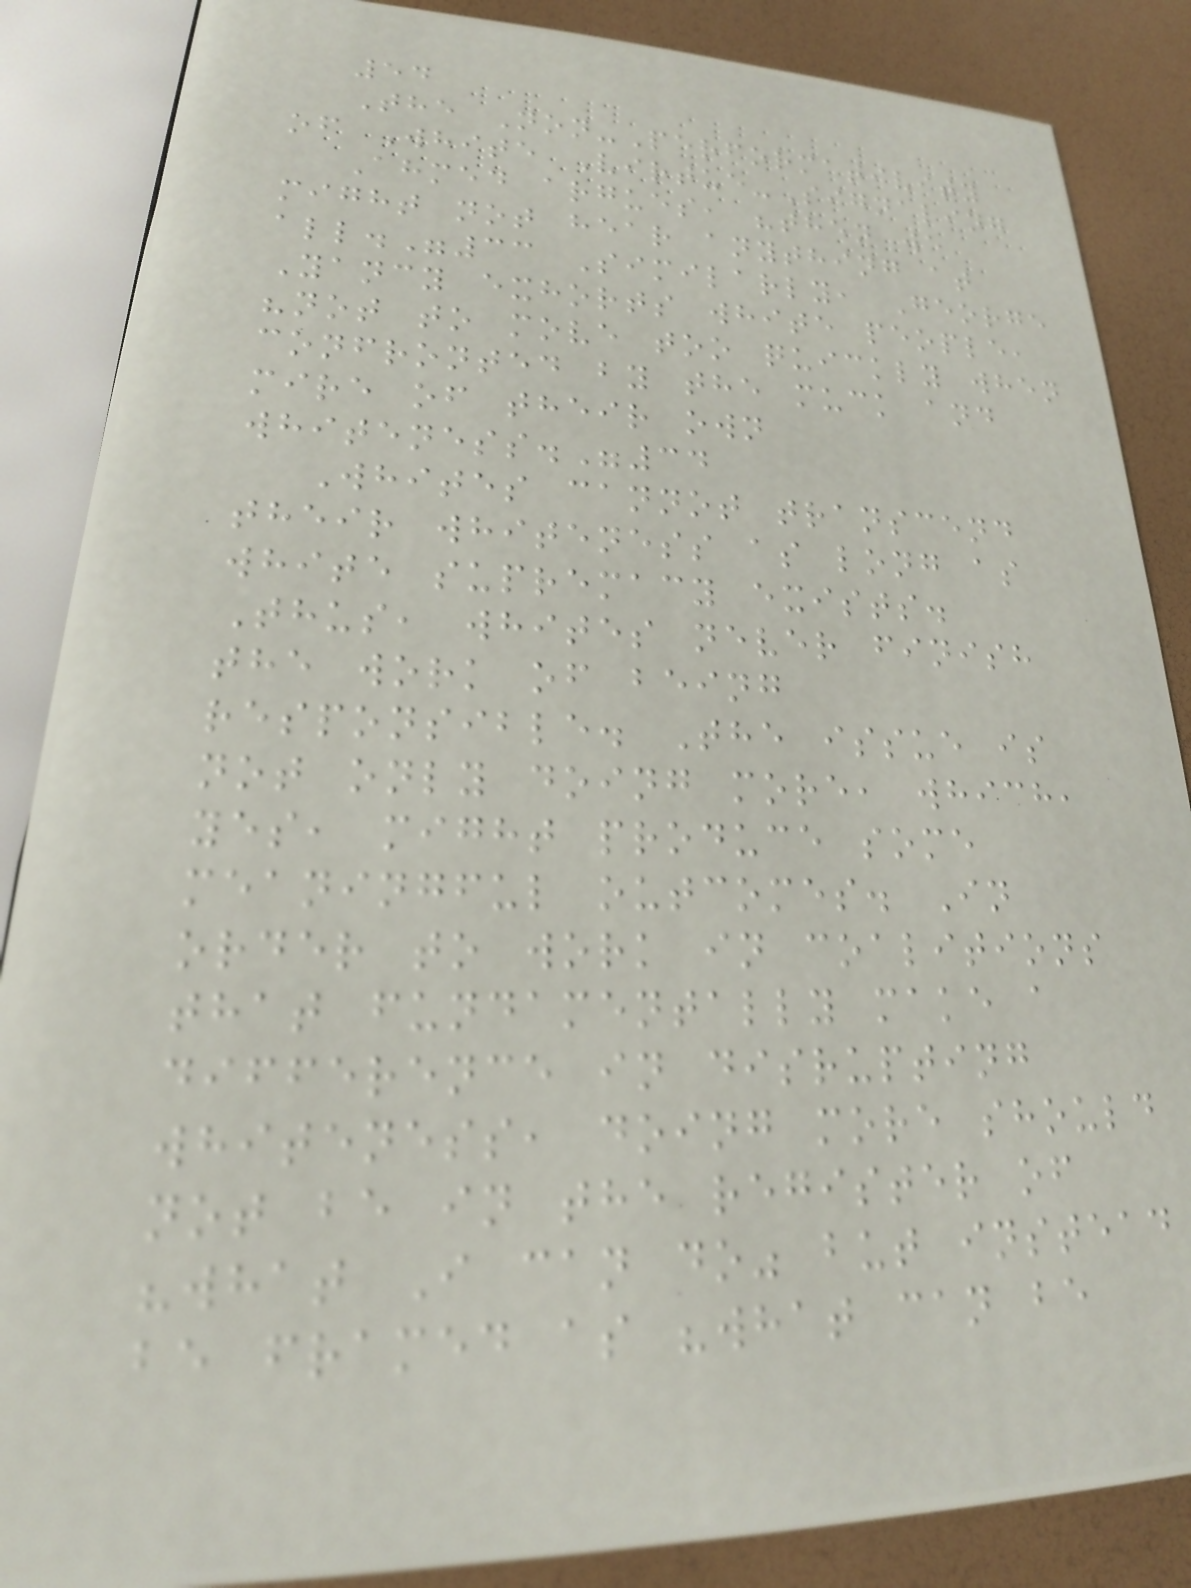54
The Non-Performativity
of White Virtue-Signaling
Ahmed argues, "then we
might not hear anything at
all."33 Similarly, George
Yancy exhorts white people,
"not to move too quickly when
confronted by the muck and
mire of their own
whiteness."34
Whites cannot transcend
their whiteness as long as
white supremacy exists.
Thus, whites never finish
the work of being
responsible. The issue is
not only doing more, which,
yes, might produce some
meaningful outcomes. In
order to work in coalitions
that fundamentally make a
difference in disrupting
whiteness, doing more should
not be in the register of
"what I can do" but instead
be framed as "what can be
